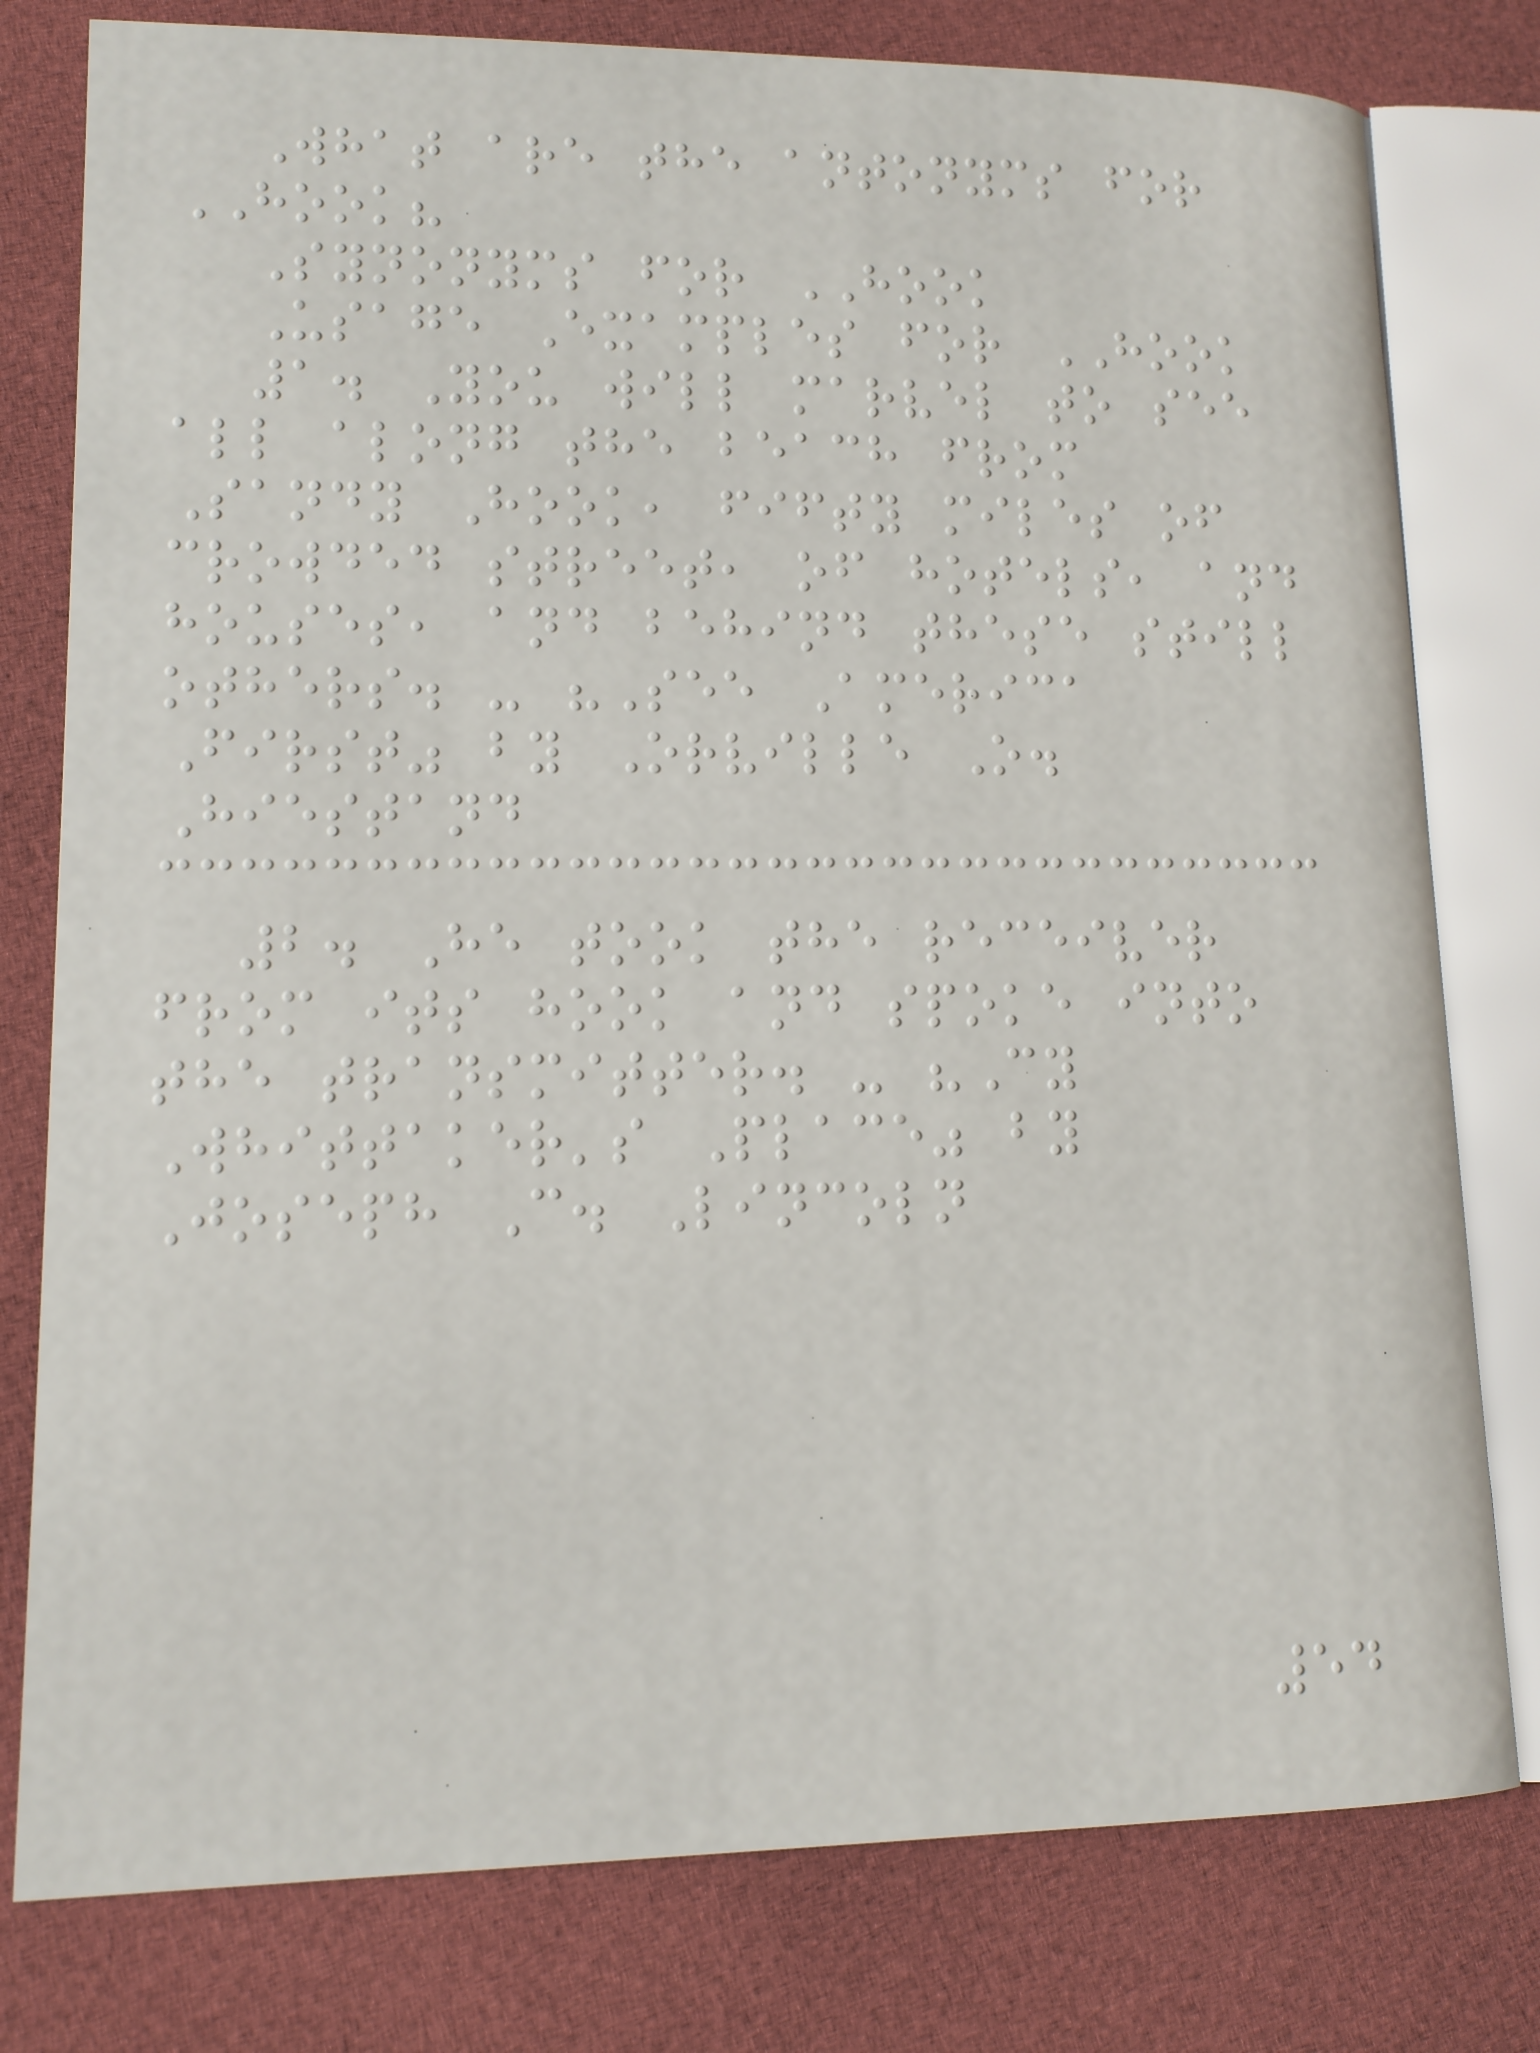What are the antonyms for
HOOK?
Synonyms for HOOK
Usage Examples for HOOK
1. You will marvel to see
all along the beach from
Sandy Hook, fifty miles of
crowded street, of hotels, and
houses, and behind these still
others. - "See America
First" by Orville O.
Hiestand
2. He took the receiver
from its hook and spoke into
the transmitter. - "Cy
Whittaker's Place" by
Joseph C. Lincoln
54
